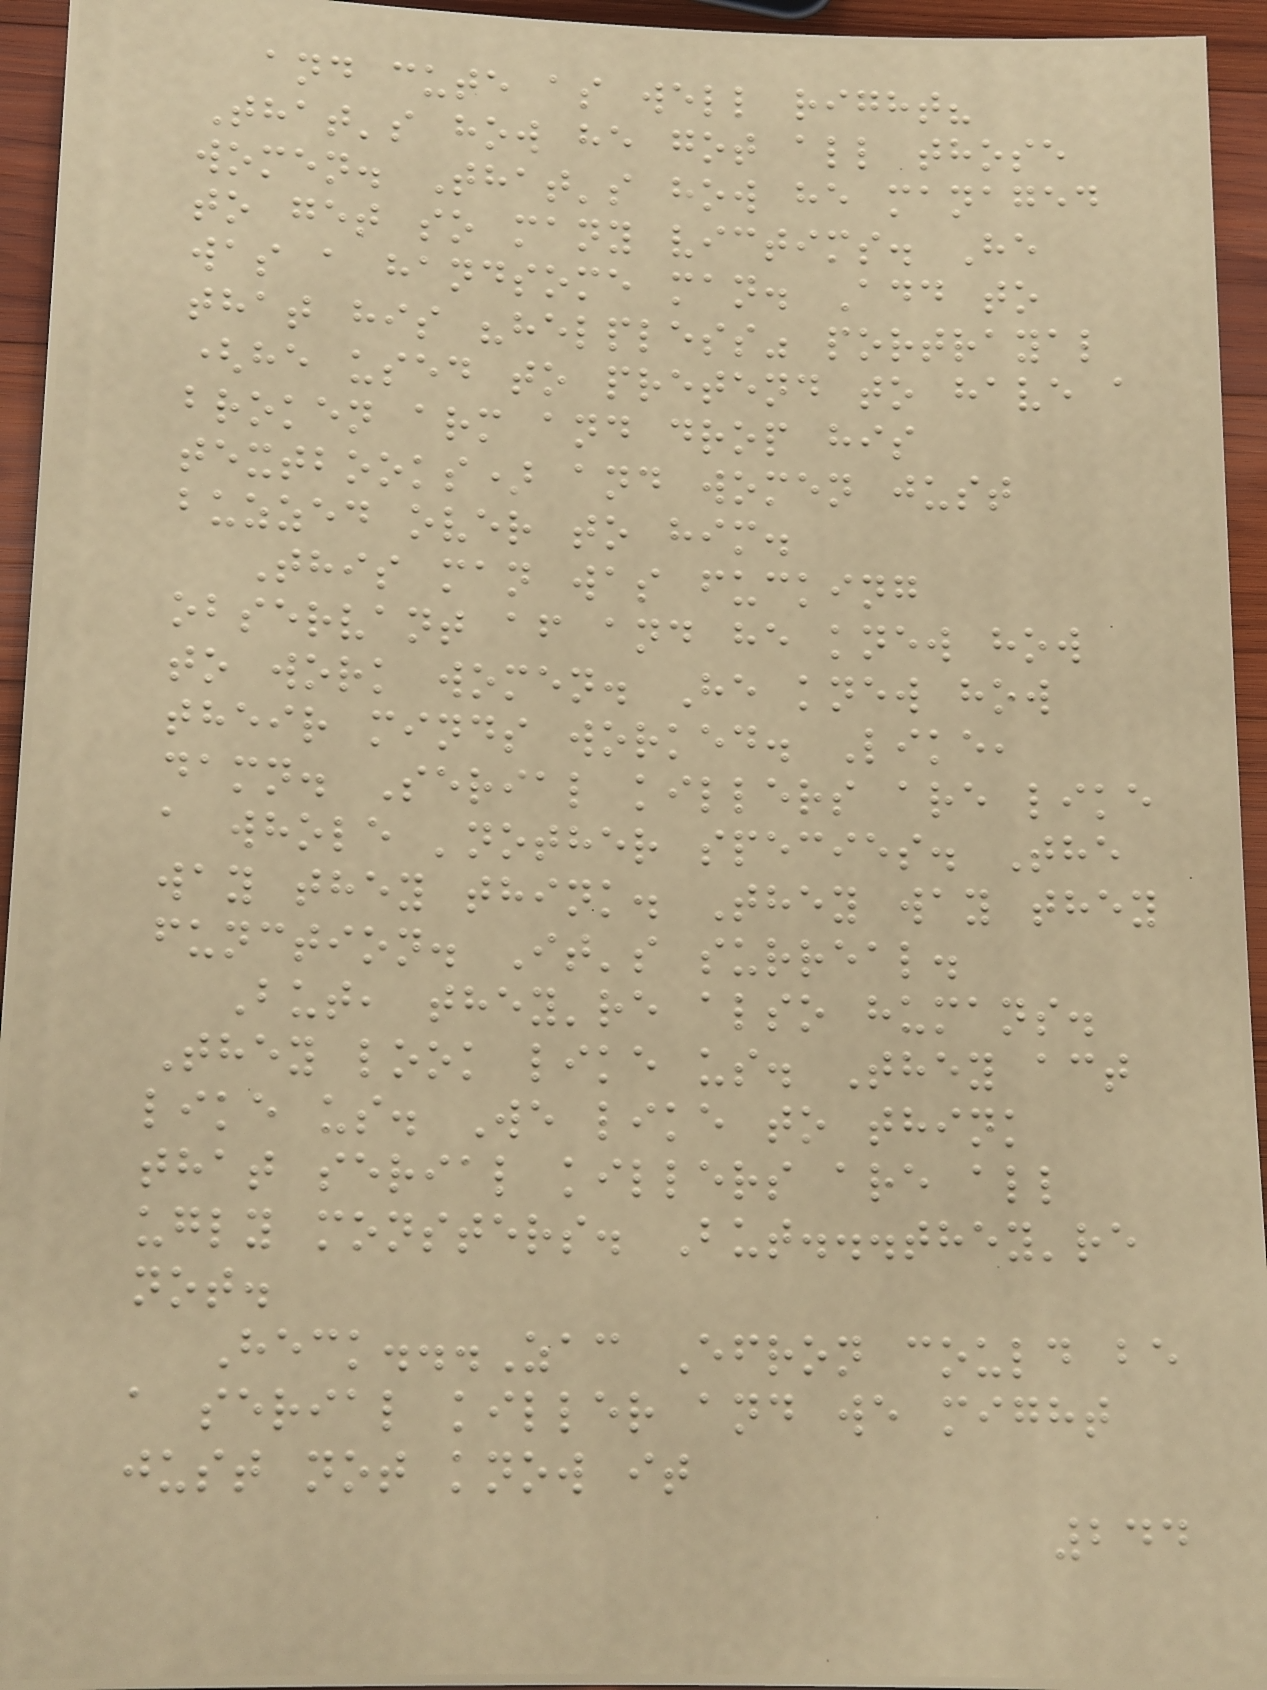and cute as well right?
That's how he got all those
women. That's how he managed
to get so many victims. He
was a handsome man. Add to
that his "helpless" portrayal
(he used to pretend to have a
broken arm and drop his
textbooks) and women just
buzzed over to him.
This man was fucking
observant af and he knew how
to work women. He knew how
their minds worked. Like,
damn. Serial killers are like
a whole 'nother species. The
way they think. They way they
function. It's surreal.
But, they're also humans.
They look like us. They act
like us. We like to think
that serial killers are all
ugly monsters. But...they're
not.
Heck...Zac Efron could be
a serial killer and we might
just not know it
244
